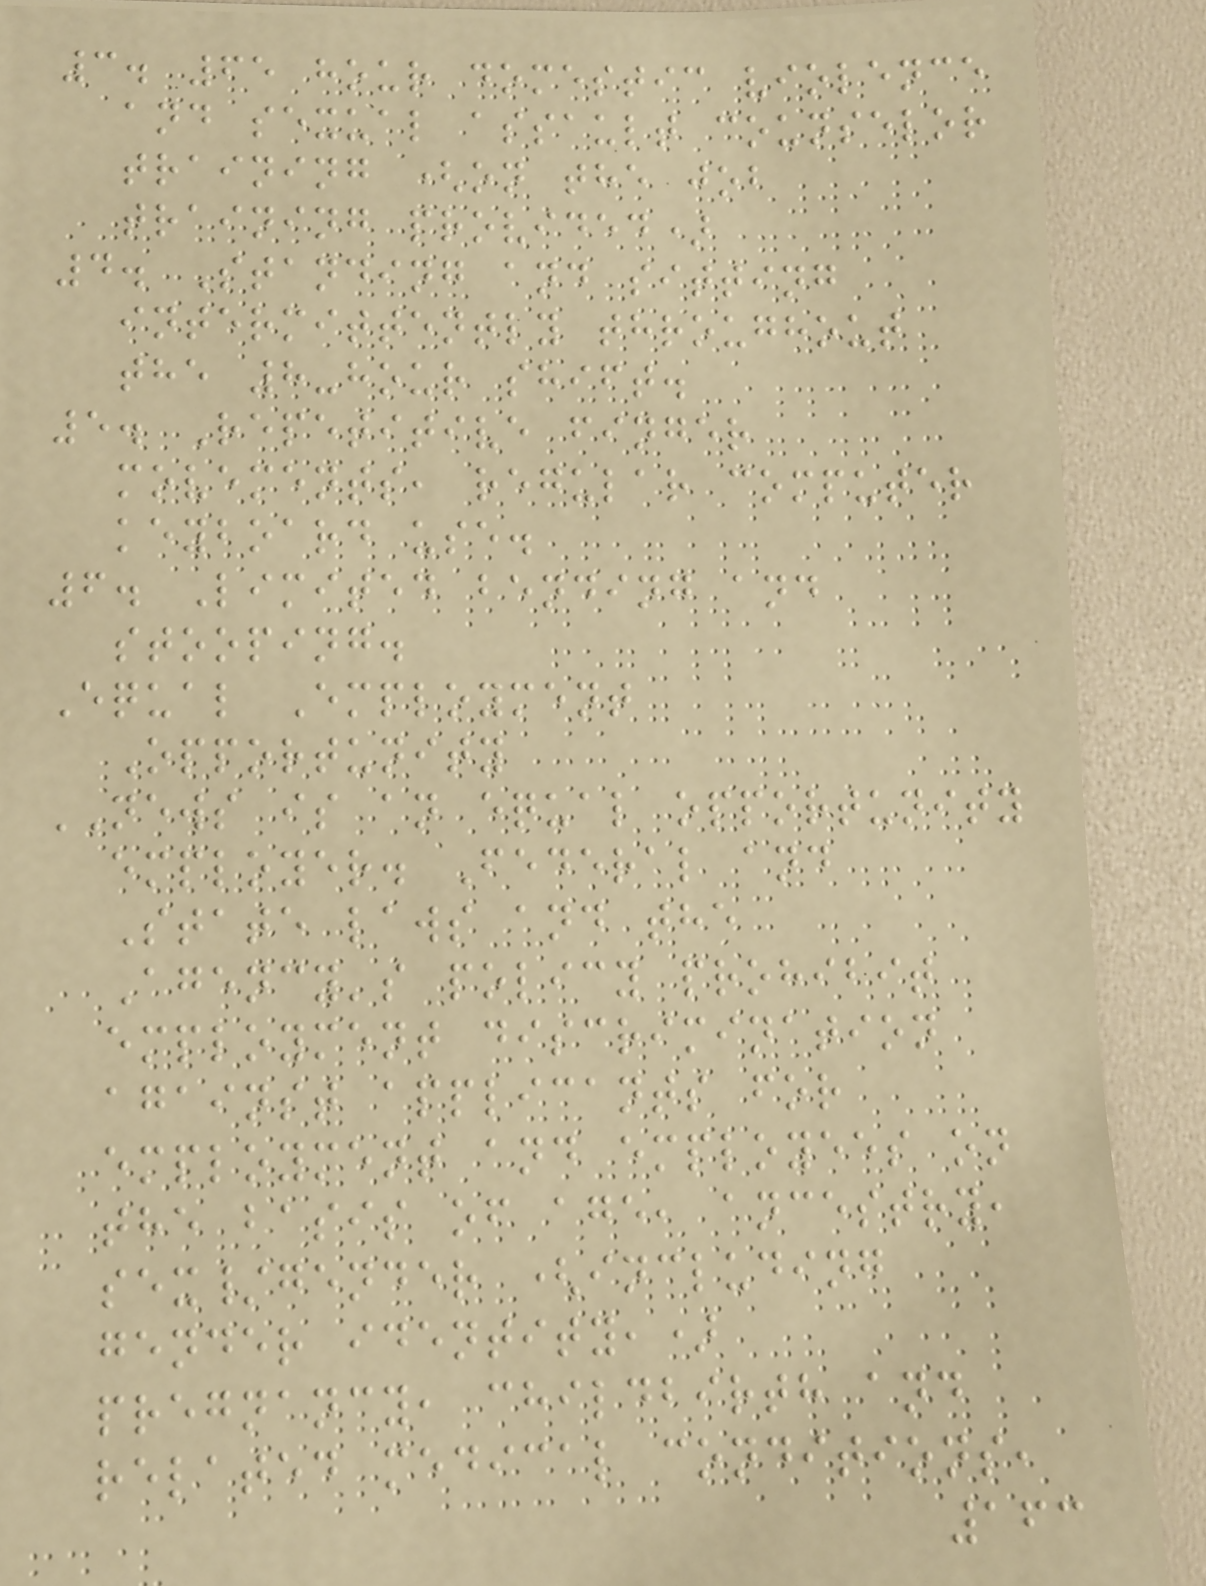3. 65 hour domestic violence
and sexual assault counselor
training (on the job
training provided)
4. Standing and sitting
intermittently throughout
the 8-hour shift.
5. Repetitive finger
movements, regular computer
keyboard use.
6. Limited bending and
stooping.
Equal Employment
Opportunity
NEWS is an equal opportunity
employer. Federal and
State laws and the
Agency's policy prohibit
employment discrimination
against applicants for
employment and employees on
the basis of age, ancestry,
sex/gender (including
gender identity,)
pregnancy, childbirth and
related medical conditions,
163
